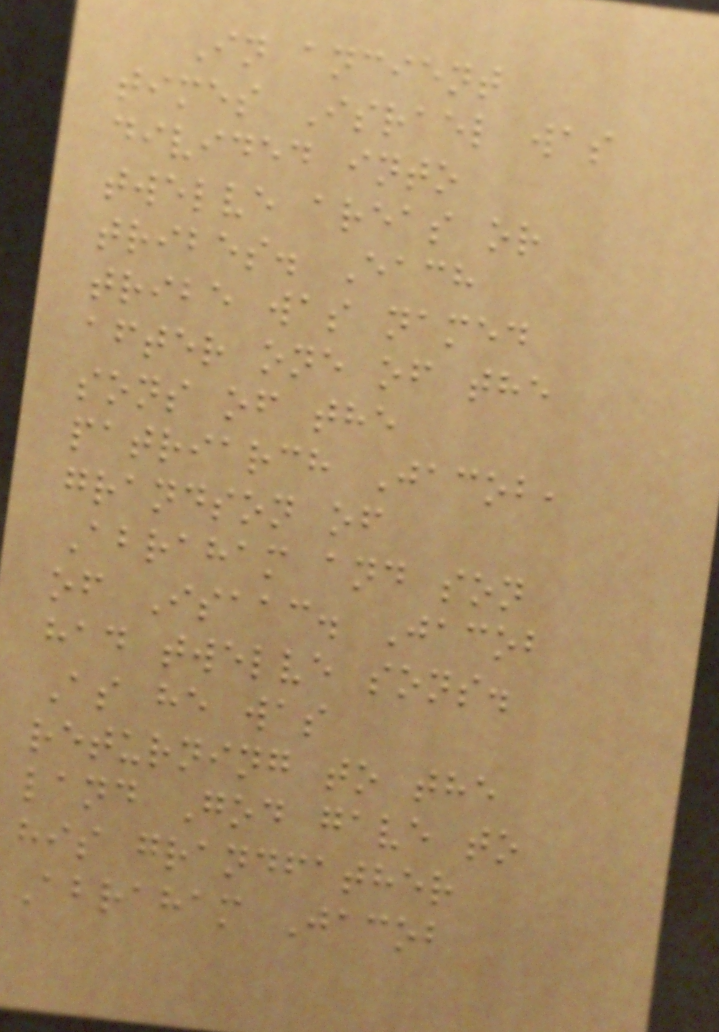In ancient
times Israel was
divided into
twelve areas or
tribes. Each
tribe was named
after one of the
sons of the
patriarch Jacob,
grandson of
Abraham and son
of Isaac. Jacob
had twelve sons.
As he was
returning to the
land God gave to
his grandfather
Abraham Jacob
